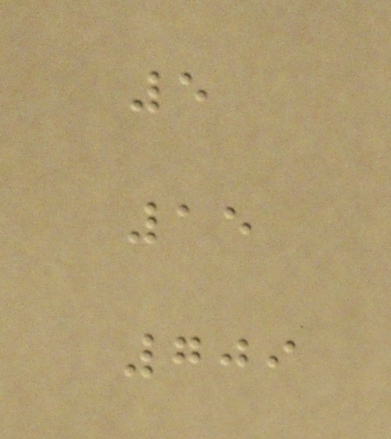5
15
709
